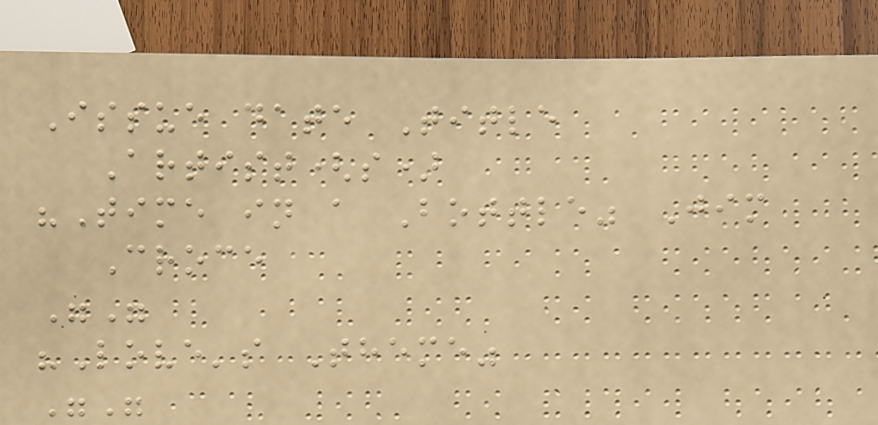Issue date Title
Artist(s)
"Time in a Bottle" Jim
Croce
""
"Love's Theme"
""
